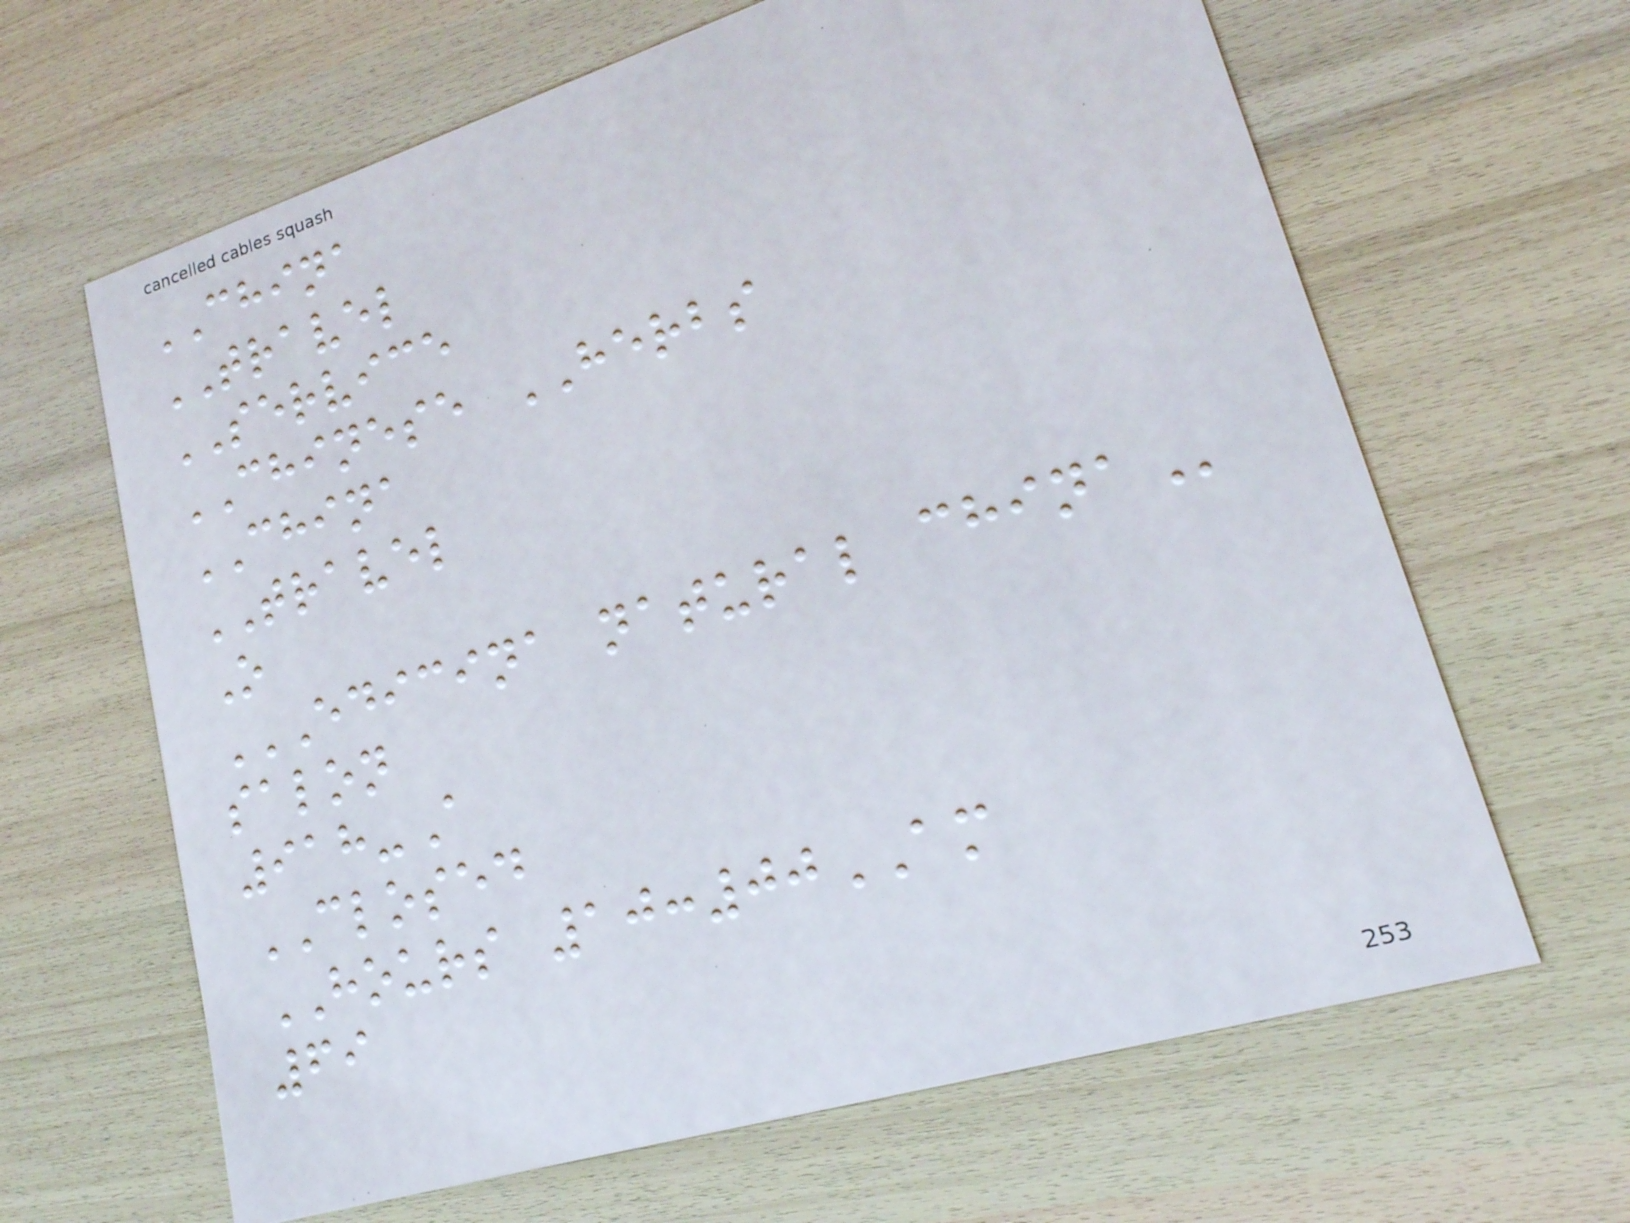CHINA
TRAVEL
SERVICE
CHINESE HERBS
CHINA
TRAVEL
O
EDICINA NATURAL CHINA
salon
918-A
CLOSED
HOURS 10:00AM
69
